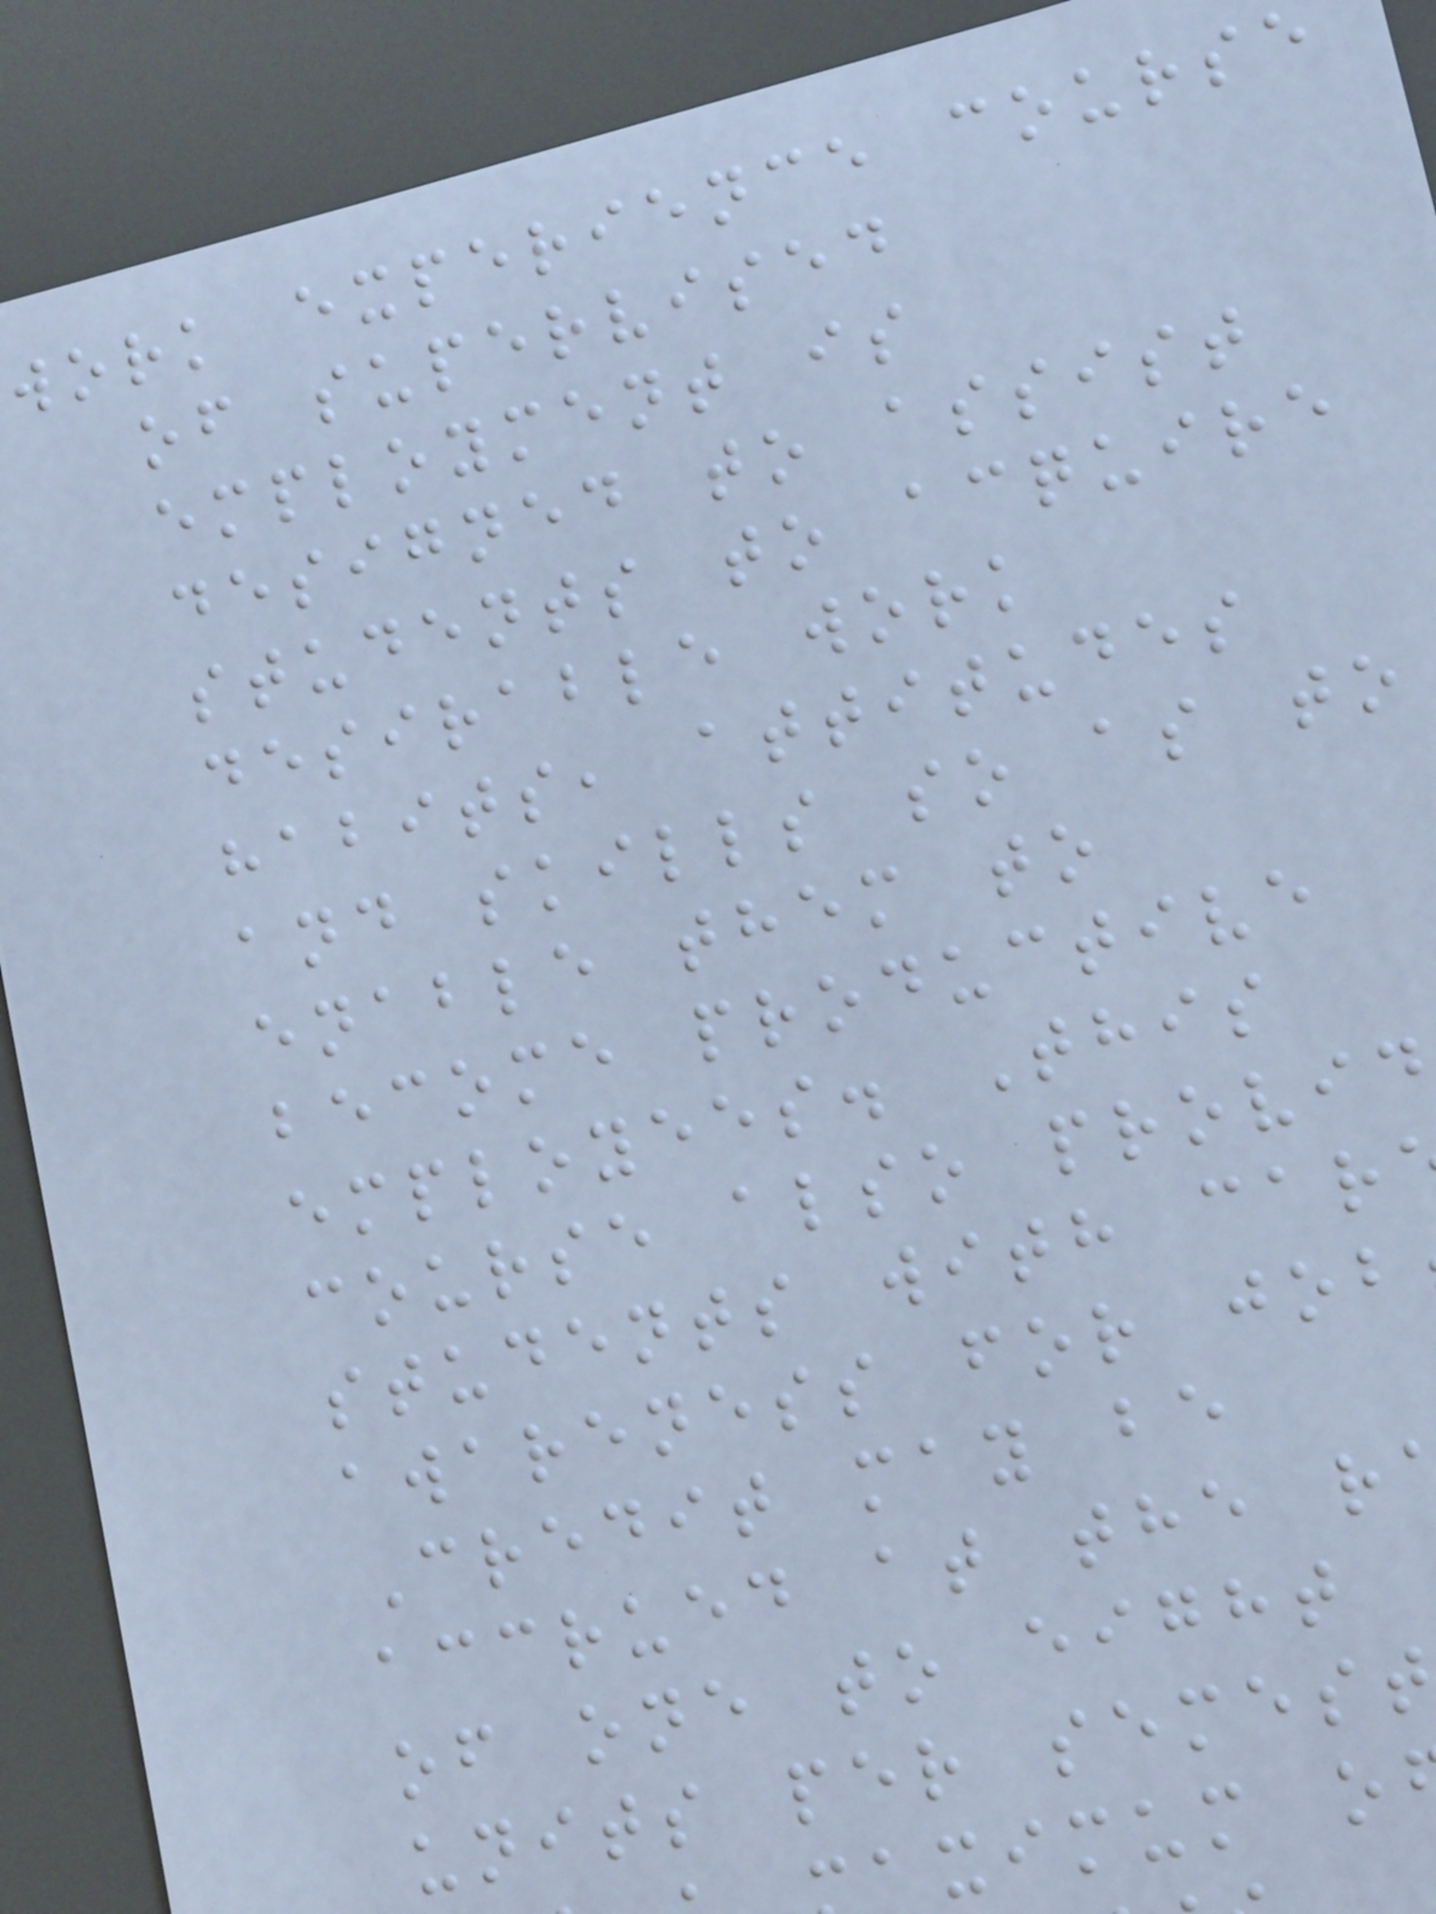work experience course
of supervised
employment is
designed to assist
students to acquire
desirable work
habits, attitudes
and skills so as to
enable them to
become productive
employees. This
course also provid
students with car
awareness for job
Credit may be
accrued at the r
of one to eight
units per semest
aximum o
